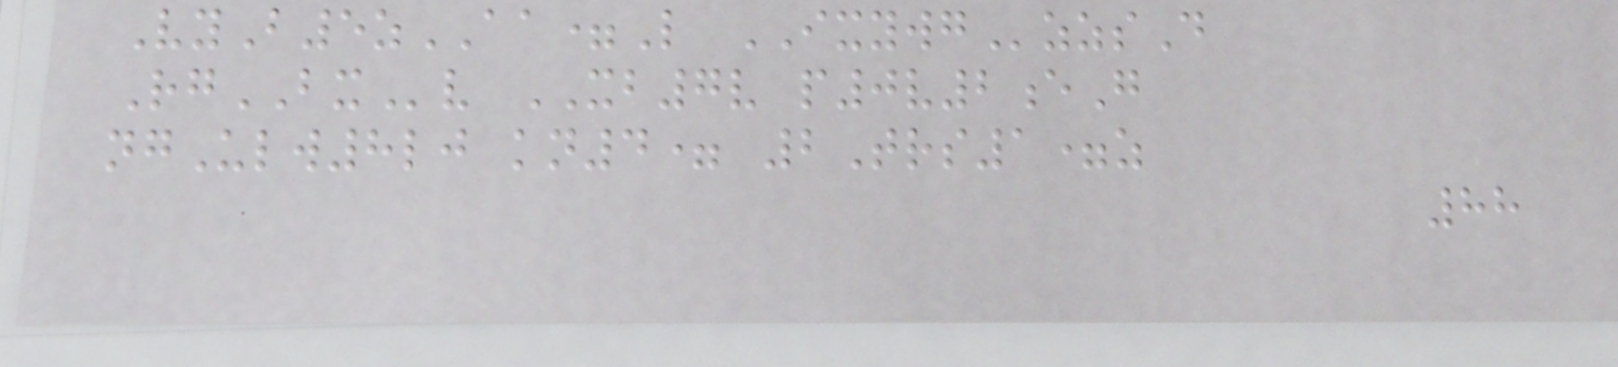VyB5zAA=L IXYWGzzsD
RgBXv XB7v p0v2eG
ngUlw8lj kn4= 2Trs1=z
88
